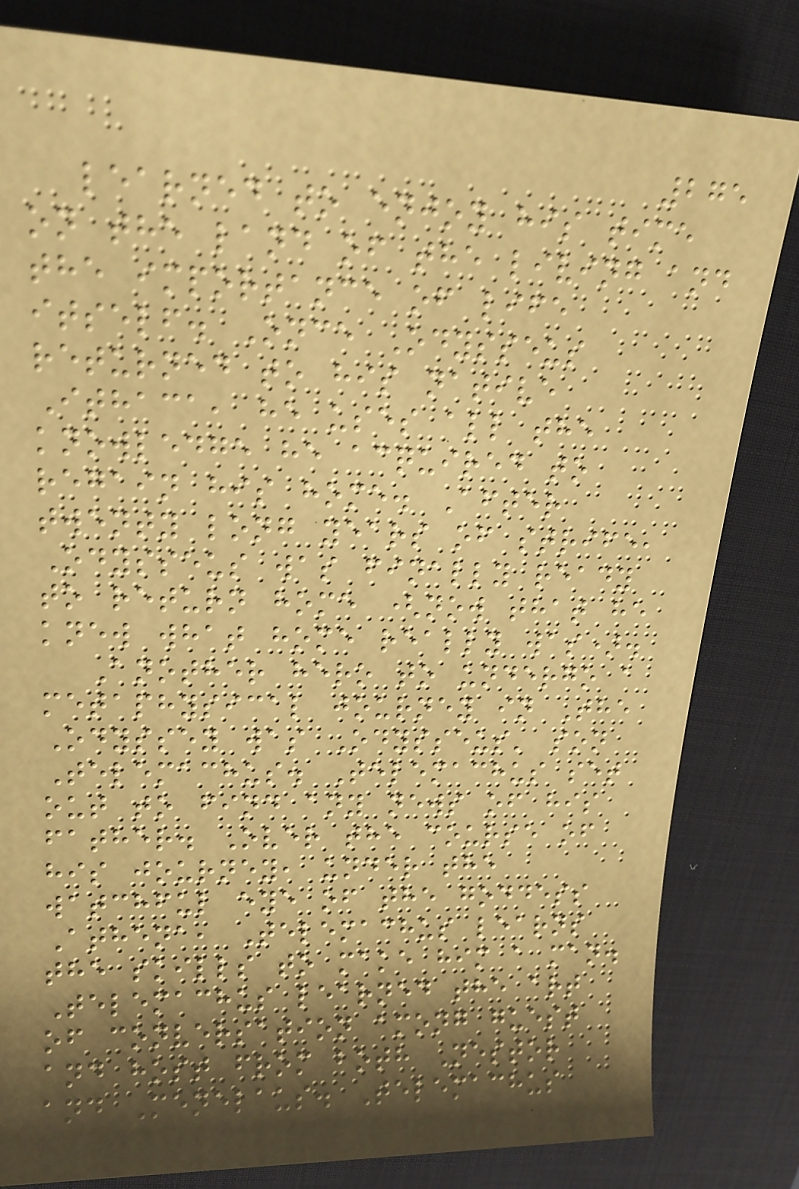275
learned to enjoy his time
on the land of the living and
the importance of life
itself. Once Odysseus
returned to his native
Ithaca, he uses all the
knowledge he acquired to
regain his home. After
twenty long years of strife,
Odysseus was finally ready
to return home (now that he
knew what home really was).
Another hero to undergo a
metaphysical journey in The
Odyssey was Odysseus' son
Telemachus. Telemachus set
out to find any news of his
father. Over the course of
his journey, under the
watchful eye of the goddess
Athena, Telemachus learns
the skills to make him a man.
Telemachus learned the art
of conversation among guest
and host from both Nestor
and Menelaus. Telemachus
